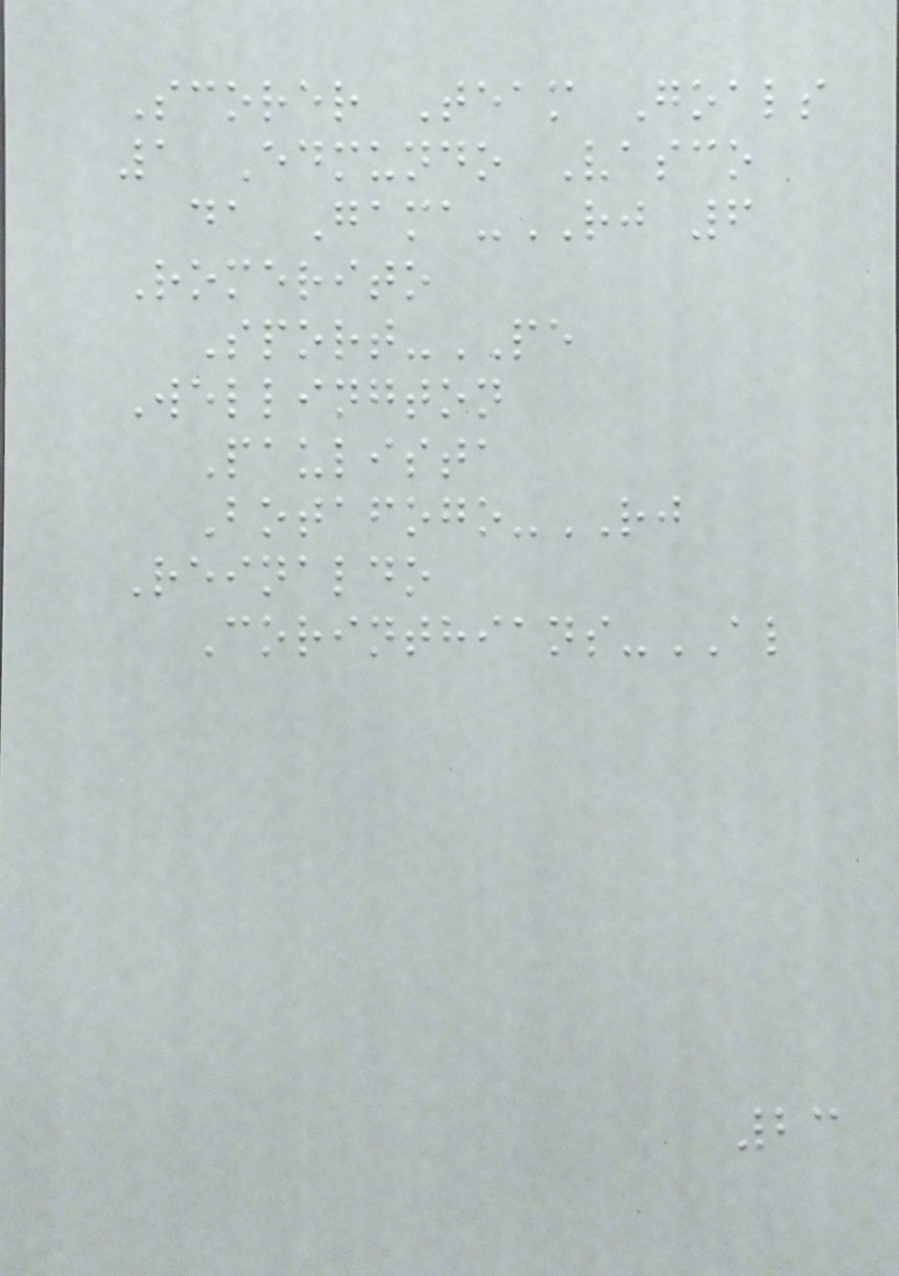Scorer Team Goals
1 Edmundo Vasco
da Gama-RJ 6
Romerito
Sport-PE
Wellington
Paulista
Botafogo-RJ
Reinaldo
Corinthians-AL
23
